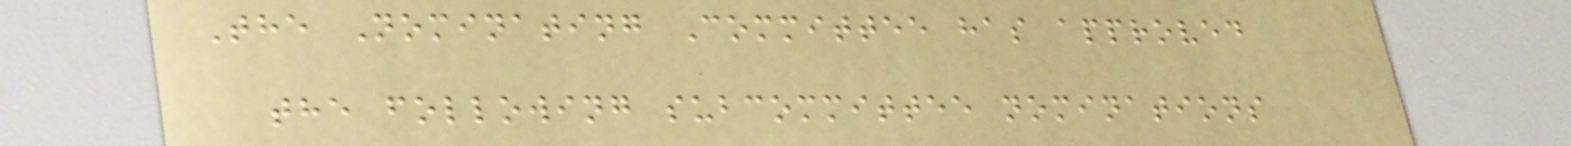The Nominating Committee has approved
the following subcommittee nominations
